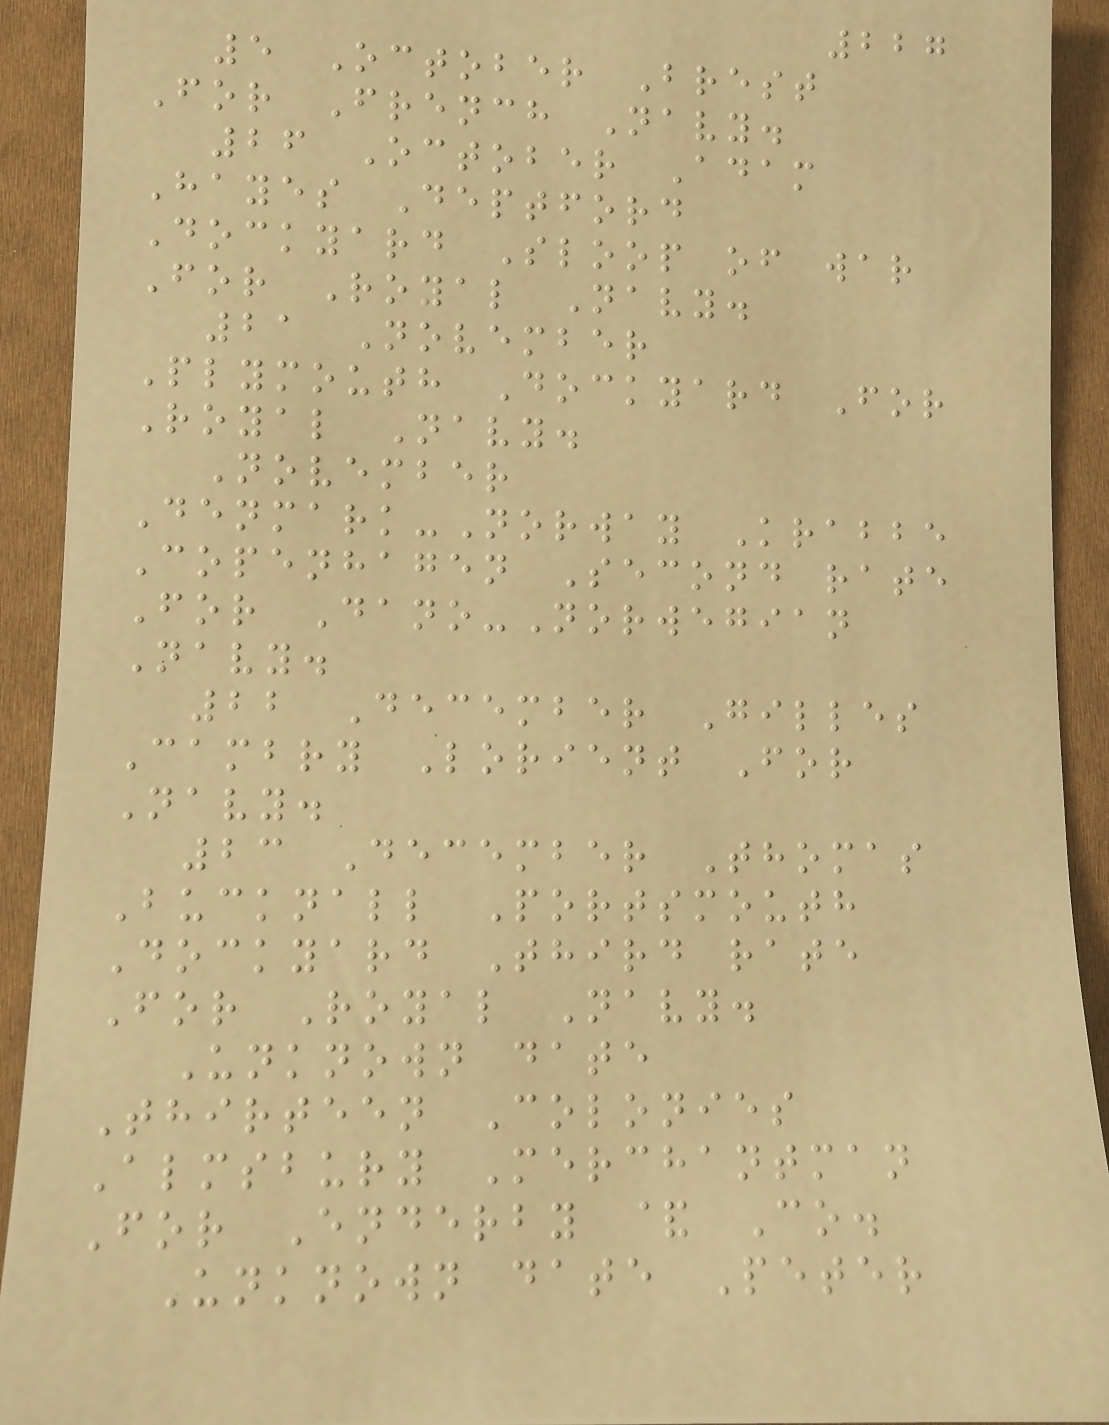227
5 October Brest
For French Navy.
26 October Adam
Hayes Deptford
Dockyard Sloop of war
For Royal Navy.
21 November
Plymouth Dockyard For
Royal Navy.
November
Denmark-Norway Krabbe
Copenhagen Second rate
For Dano-Norwegian
Navy.
22 December Gilles
Cambry Lorient For
Navy.
23 December Thomas
Bucknall Portsmouth
Dockyard Third rate
For Royal Navy.
Unknown date
Thirteen Colonies
Almsbury Merchantman
For Enderby & Co.
Unknown date Peter
